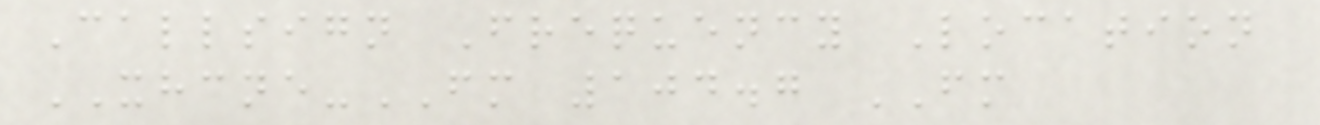Callsign Frequency Location
XHCNE-FM 104.7 FM
